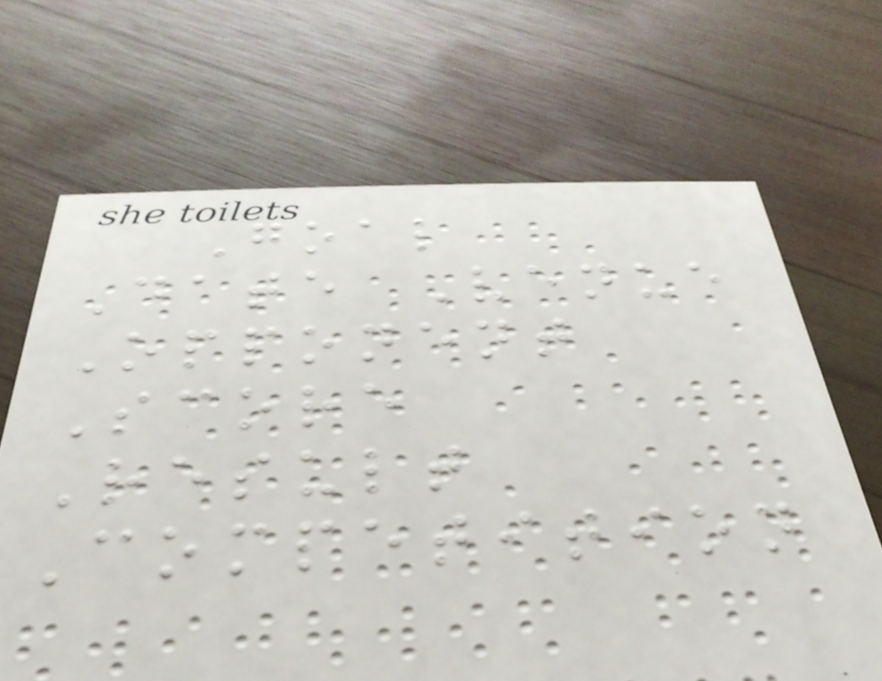Goal
Date Venue
Opponent
Score
Result
Competition
